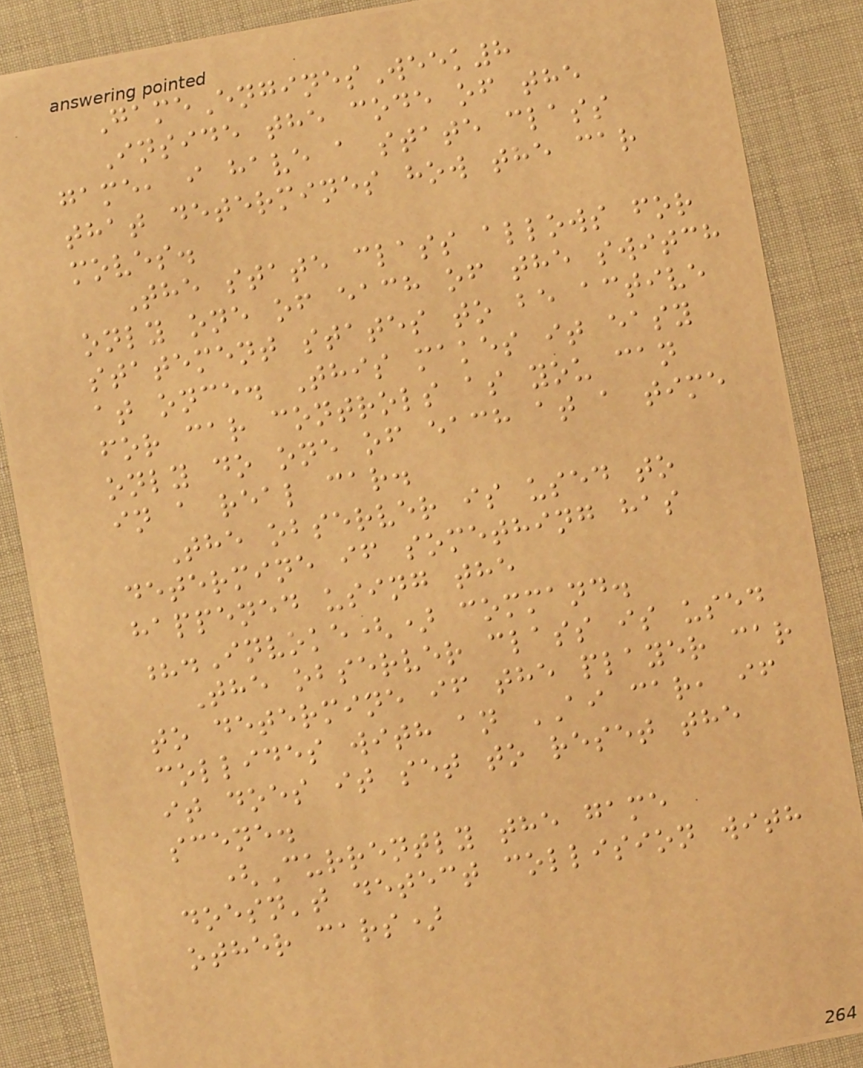GameEnginesWeek8
Inside the code of the
game, i have a state class
that determines how the car
moves.
The state class allows for
only one of each of the switch
statement states to be active
at once. This makes it easy
for car controls as you can
only do one of each at a time
in a real car.
The observer is used to
determine if something has
happened using the
?.Invoke() command.
The observer class is used
to determine if the player car
collides with an AI car, if
it does it set to reset the
scene.
(Currently the game
doesn't detect collision with
other cars)
